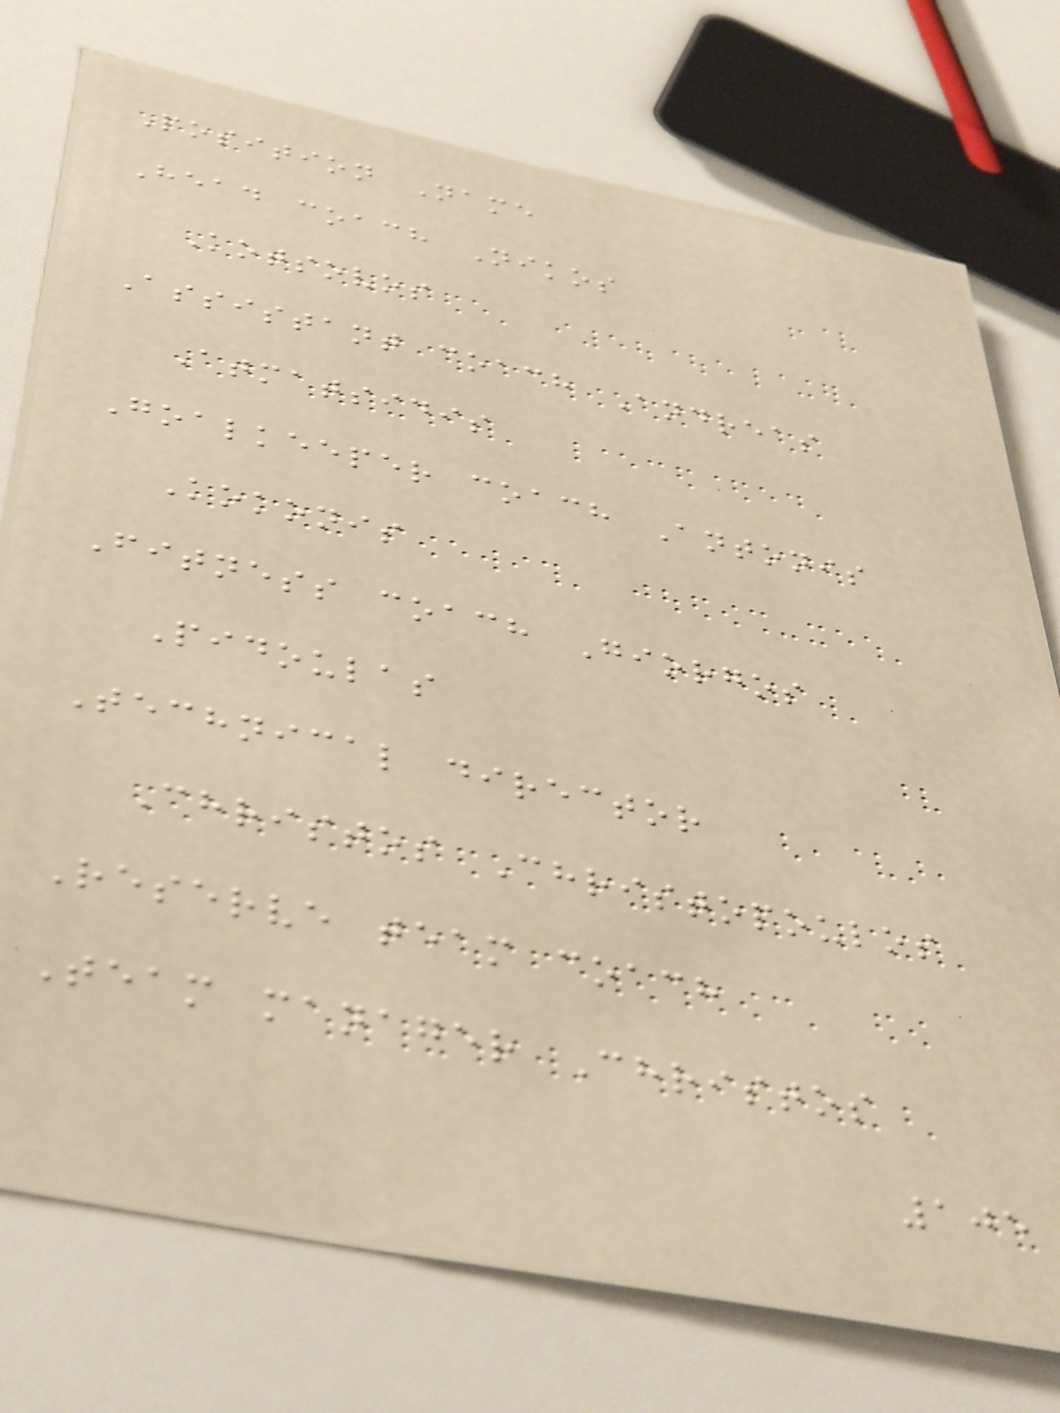Position Name
Head coach Nikos
Kotsovos
Assistant coach Andreas
Atmatsidis
Goalkeeper coach Antonis
Kokonis
Fitness coach Giorgos
Pidoulas
Technical director
Christos Christopoulos
Reserve team coach
Team manager Christos
105
